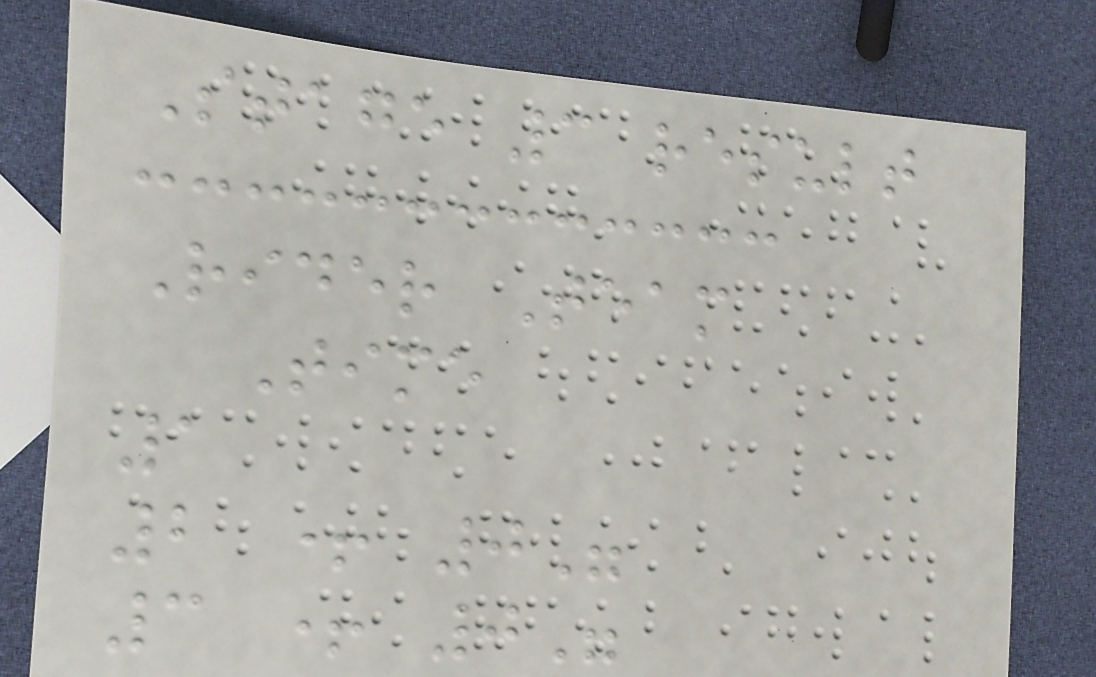Stage 3 result
Rider Team
Time
1
2 + 0"
3 + 0"
